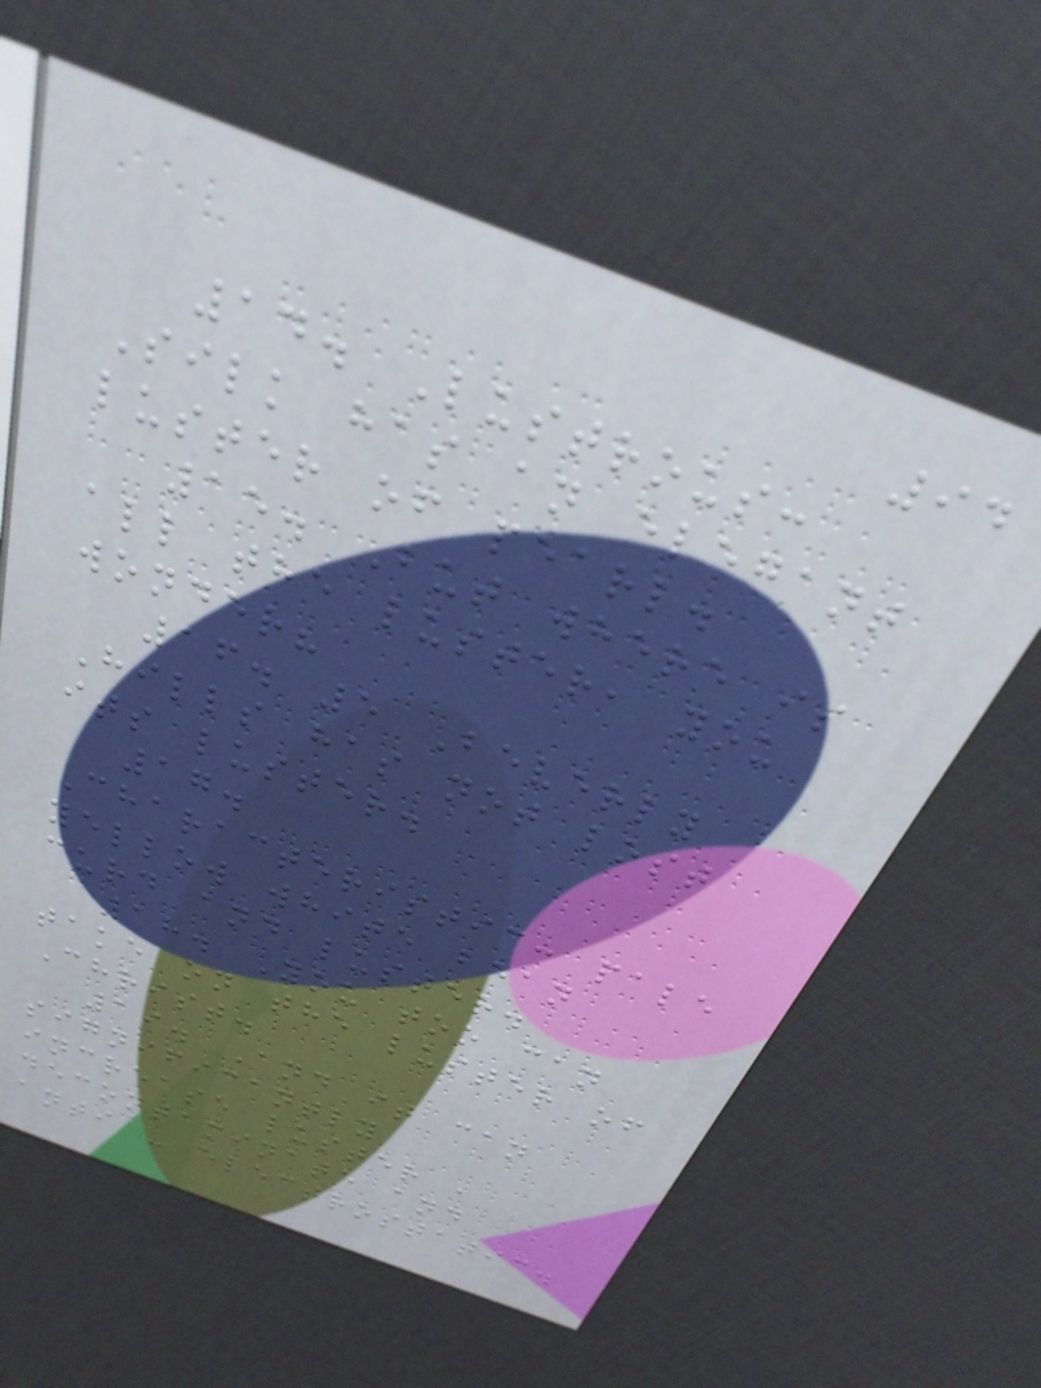94
14. Lustrous:
Silk has an elegant
luster of pearl.
15. But where is
all the luster, you
wonder?
16. 5 Beverly
Hills has not lost
its luster.
17.
Characteristic: pale
yellow white bean
curd and luster.
18. You too can
take on the luster of
Christ.
19. And it can
significantly
increase luster ,
decontaminate and
anti - electrostatic.
